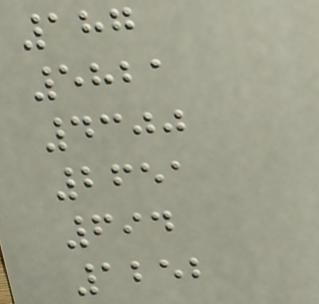187
5821
4300
2651
694
1252
